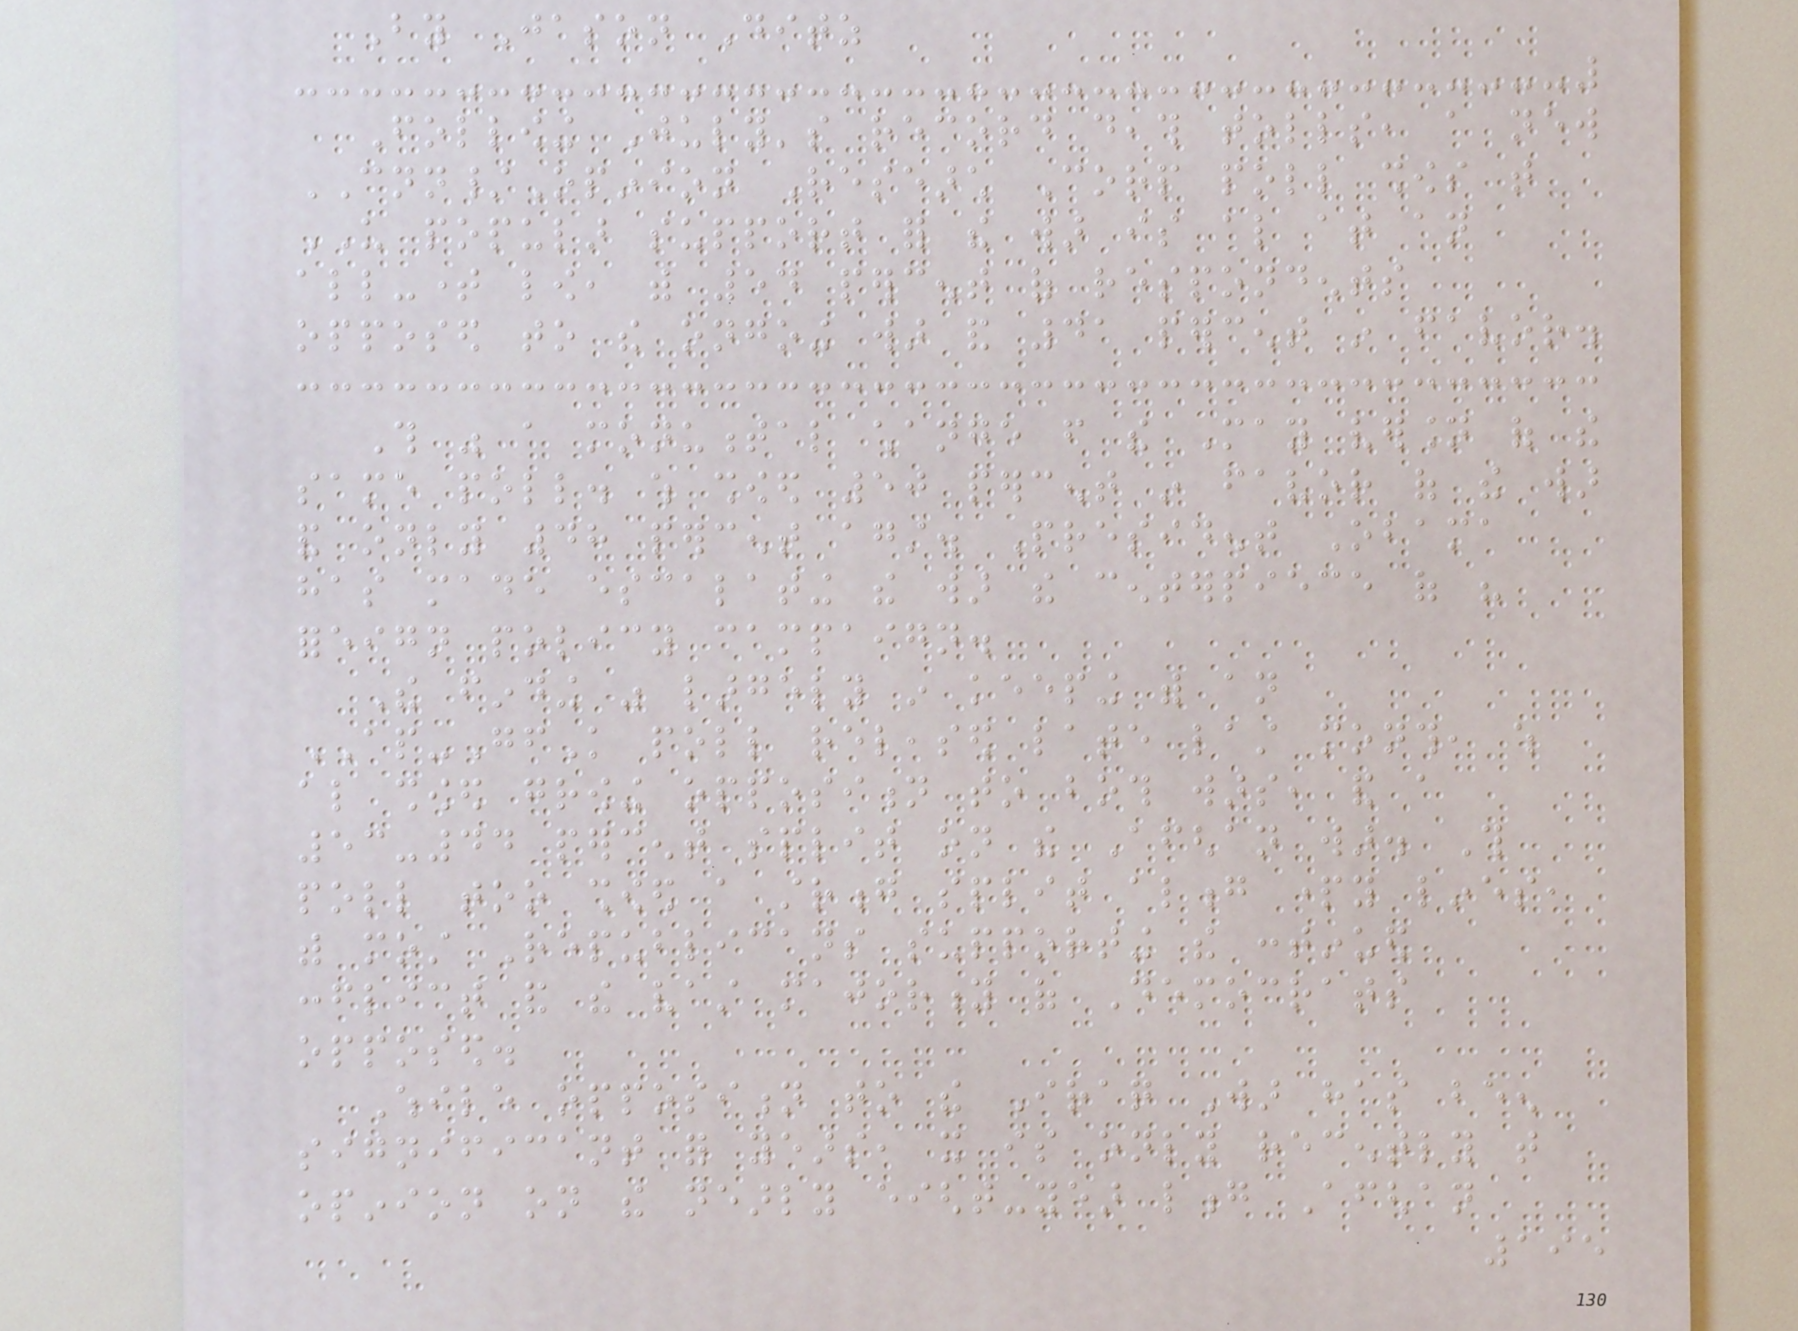By Jason Ditz
Following July's record death tolls, a new
CNN/Opinion Research Corp poll shows that
US popular support for the war is also at an
all-time low, with 54 percent of respondents
opposed to the ongoing war and 41 percent in favor.
This was a monumental change from the May version of the
same poll. which showed 50 percent in favor of the war
and only 48 percent against. President Obama
has made escalating the war the centerpiece of his
foreign policy campaign.
The finding was largely in keeping with an
AP-GfK poll released late last month, which
also showed growing opposition to both wars, and a
53-44 percent split on the Afghan war. This
poll too showed a strong split along party lines,
with most Republicans supporting the continued
conflict and the vast majority of Democrats
opposed.
While opposition to the Iraq War has been
significant for years, it is only recently that
opinion on the nearly eight-year long Afghan
195
